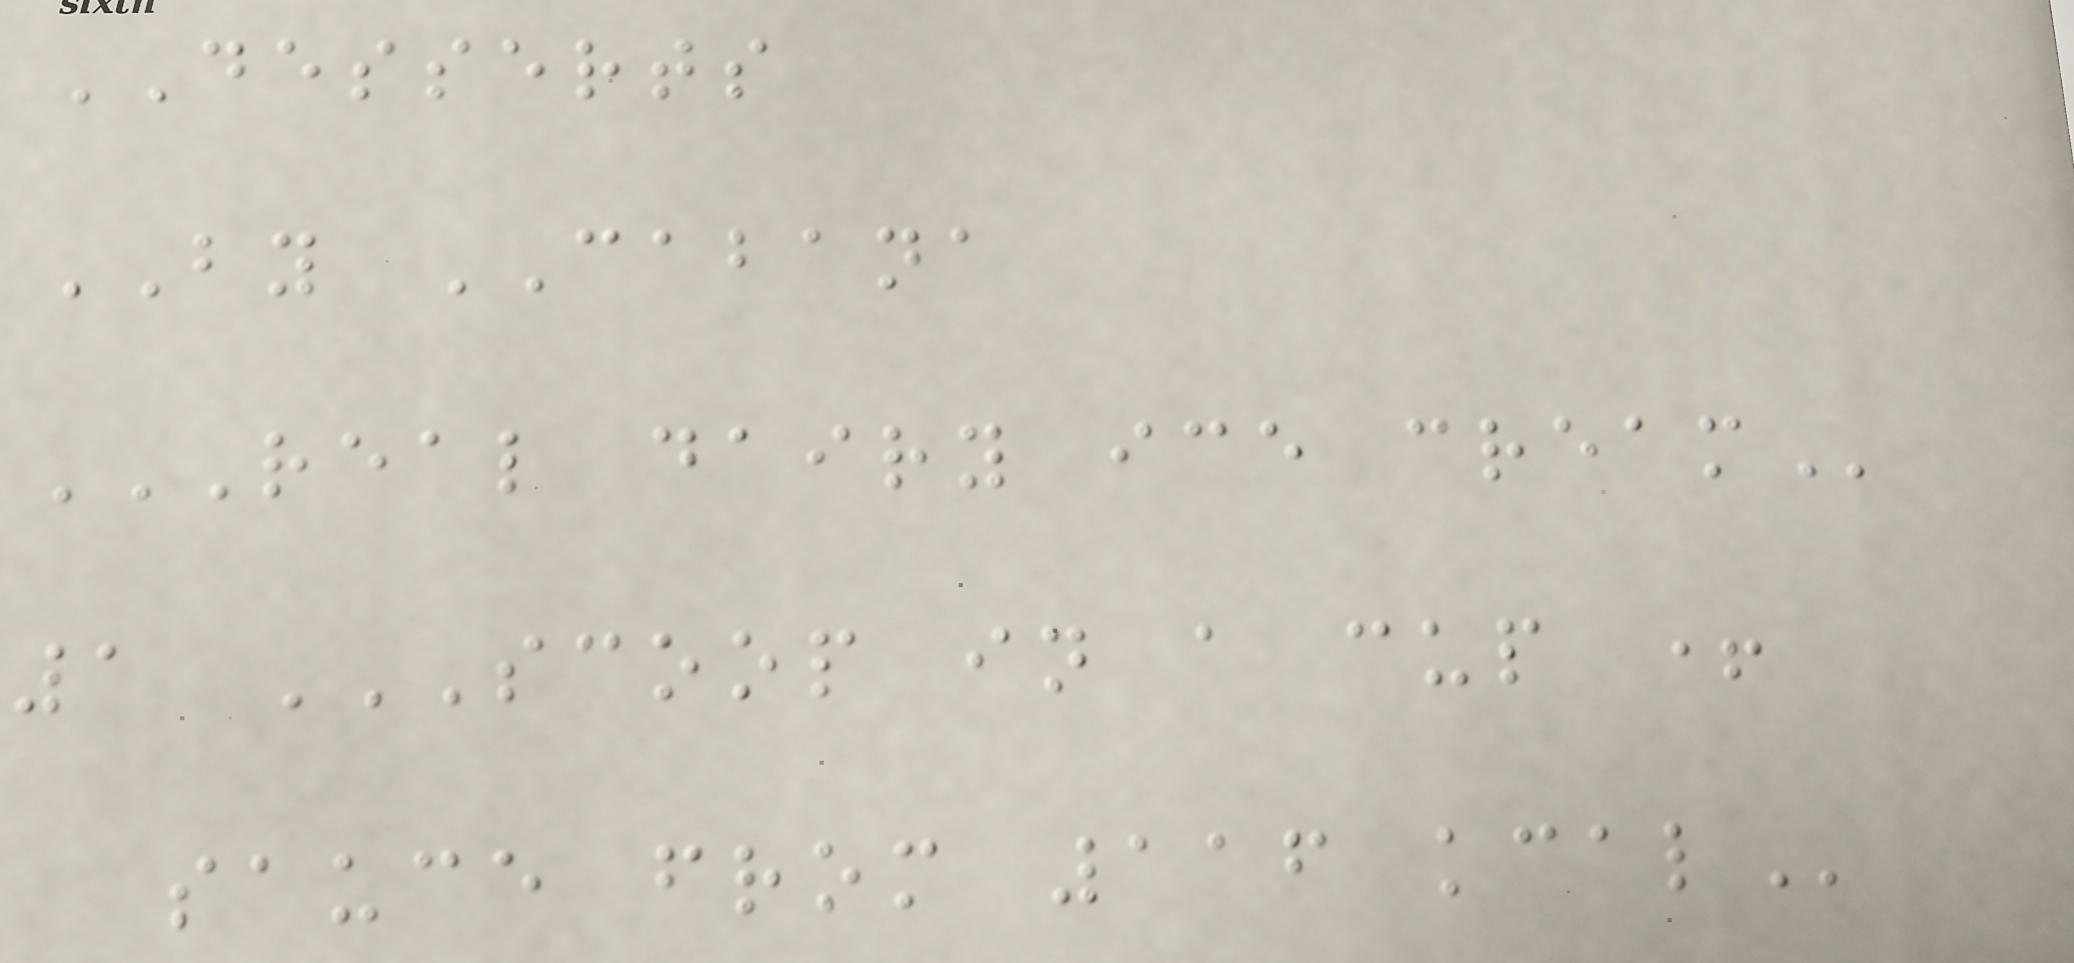DESSERTS
BY CABANA
REAL DAIRY ICE CREAM
1 SCOOP IN A CUP +
SAUCE FROM 116 KCAL
